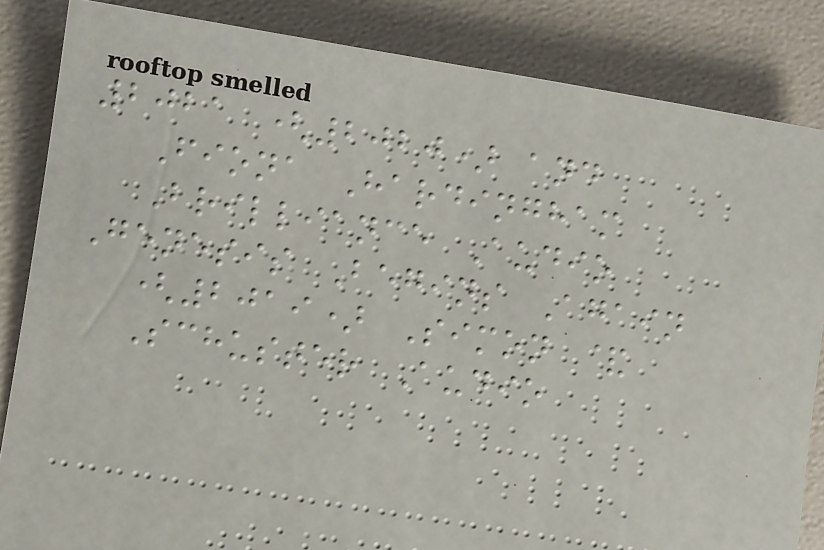2021 (2020) and
Fiona Hardingham
Brilliance Audio
Genesis Begins Again
(2019) Simon &
Schuster Audio
